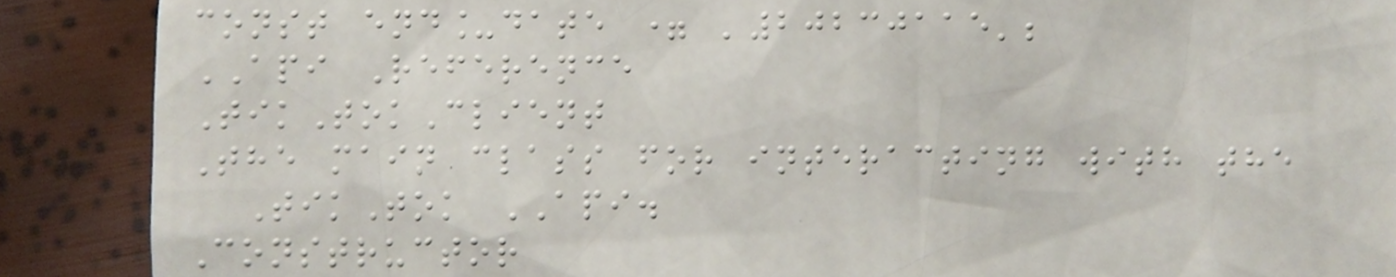const end_date = '20230115';
API Reference
TikTokClient
The main class for interacting with the
TikTok API.
Constructor
